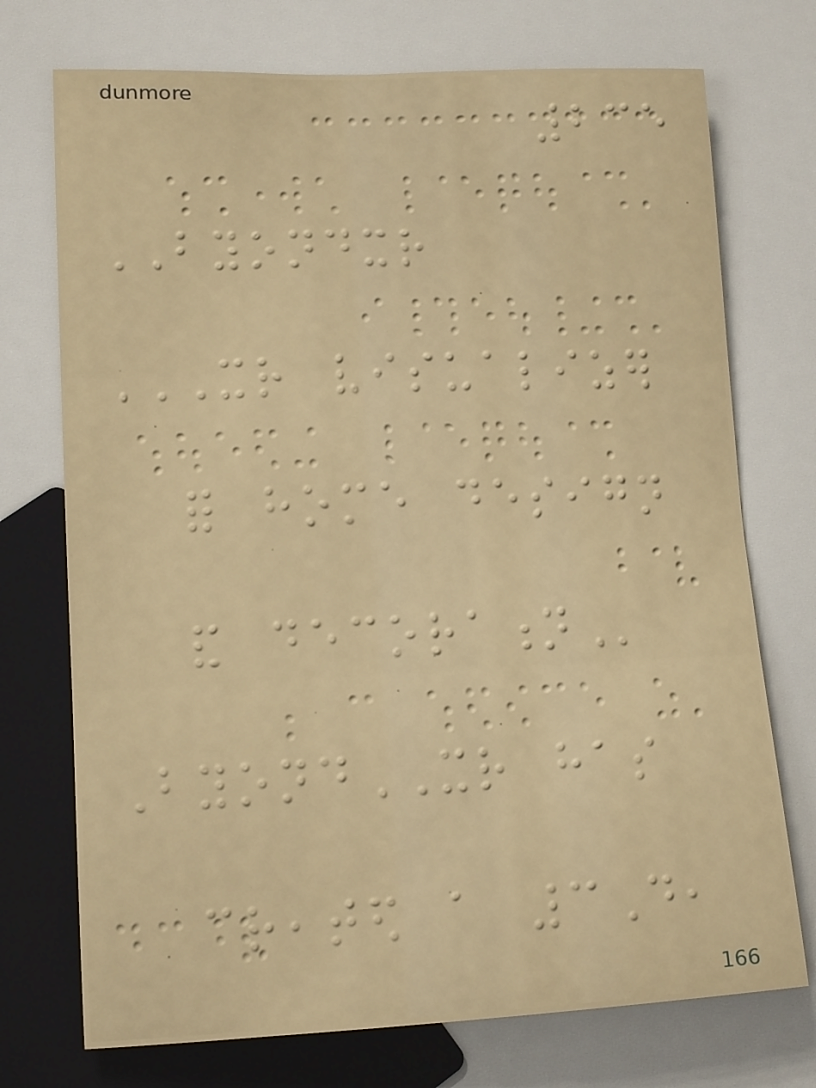235
BYONDXR
XR VISUALIZER
FOR HOME DESIGN
AND DECORATION
ByondXR has
created a 3D,
